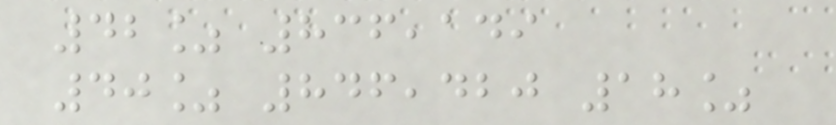42% 836,149
40% 846,420 18%
